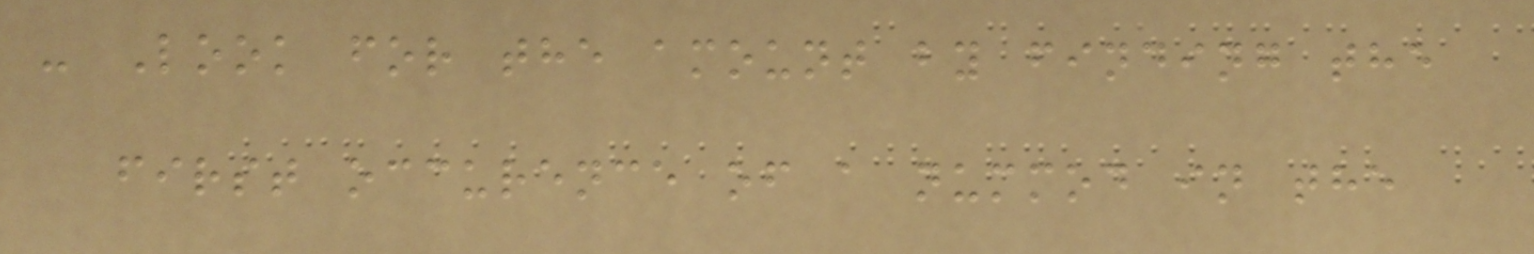- Look for the amount by finding the
first occurence of a nummod in the
